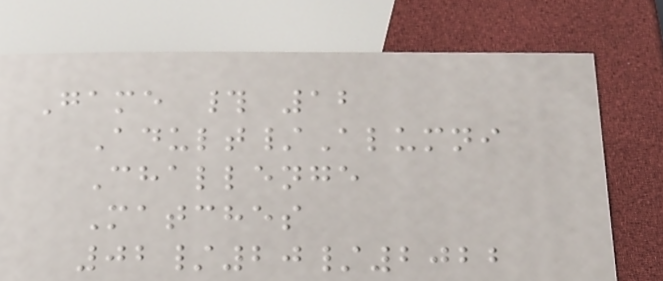Game # 12
Adult/Alumni
Challenge
Matches
02/20/2022
